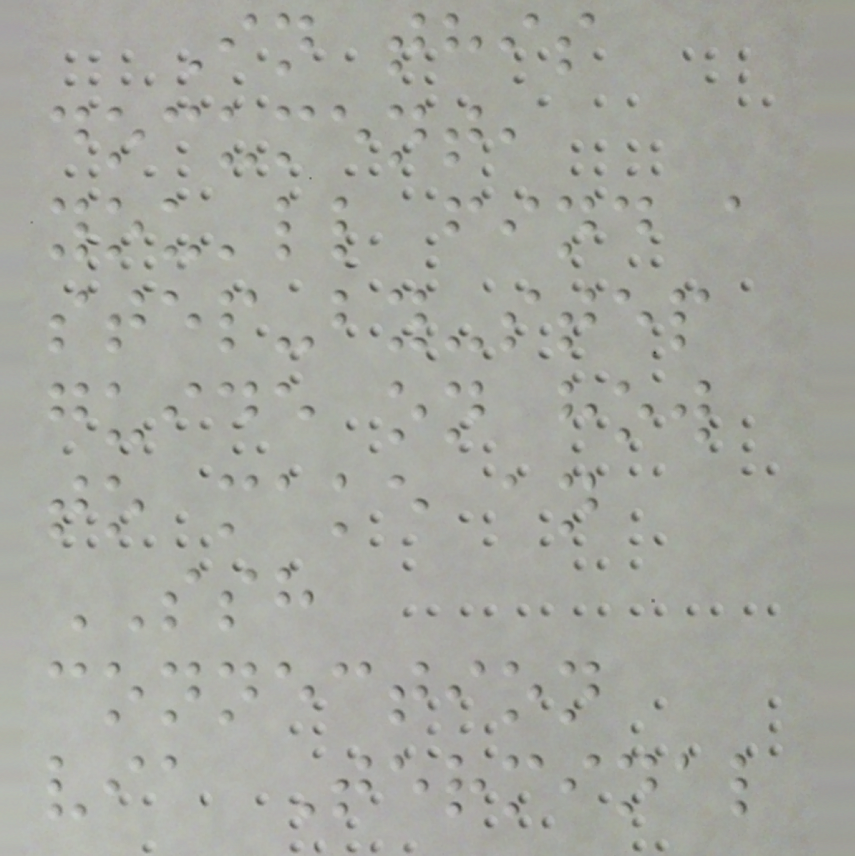In this
document,
you'll find a
step-by-step
guide on how
to make an
SSH
connection
via Terminal
